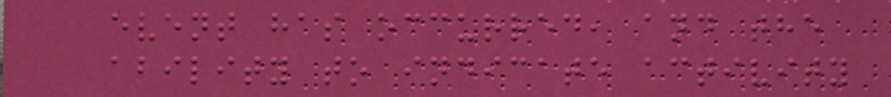event has occurred, and the
ability to indicate activity
